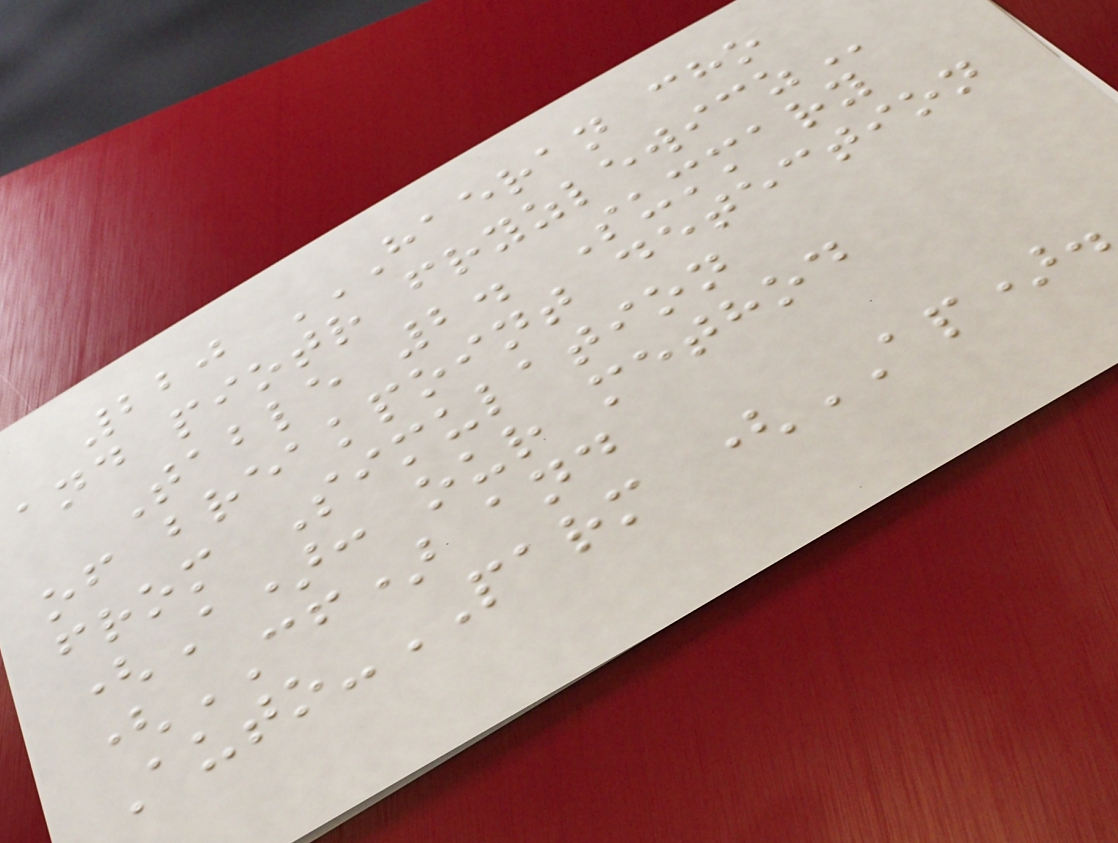220 HAERAN CHO
AND PIOTR FRYZLEWICZ
Table 2. Summary
of breakpoint detection
from Simulation
(A): our method
(CF) and
Auto-PARM (AP).
